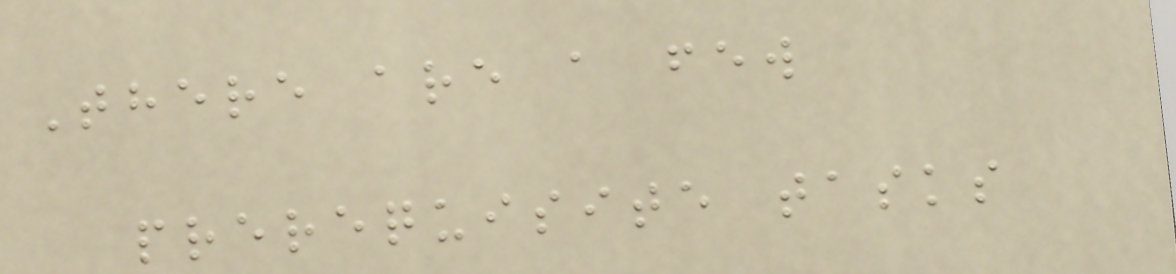There are a few
prerequisite tasks
